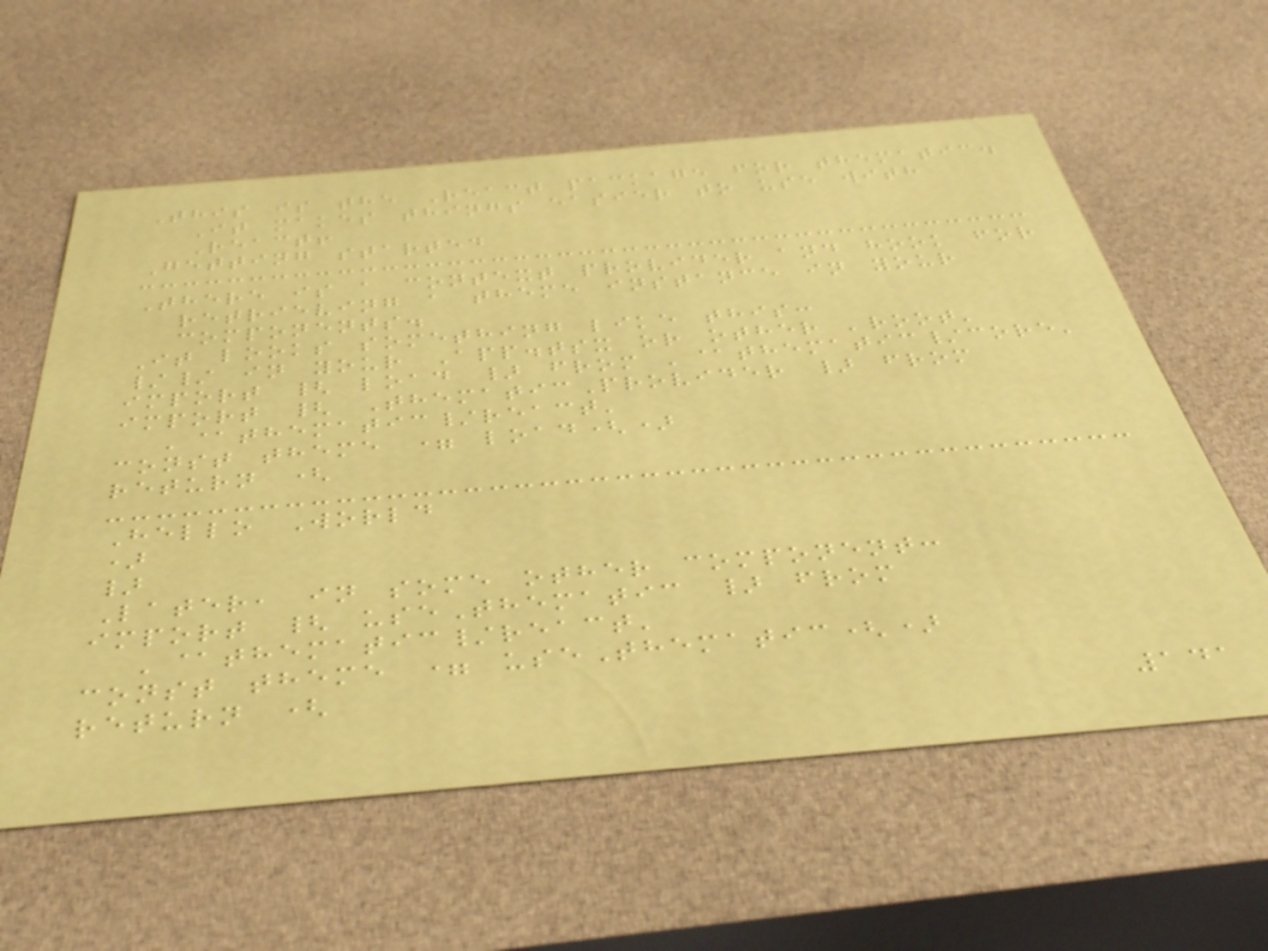This is the React package for thematic.
It makes things easier to use with
React!
Getting started
There is a context provider and hook for
retrieving a theme instance in your
components.
It looks something like this:
// in your App.tsx or other 'root'
import { load } from '@thematic/core'
import { ThematicProvider } from
'@thematic/react'
const theme = load()
return (
Hello World
)
}
Later, in some other component:
import { useThematic } from
'@thematic/react'
const theme = useThematic()
return (
141
